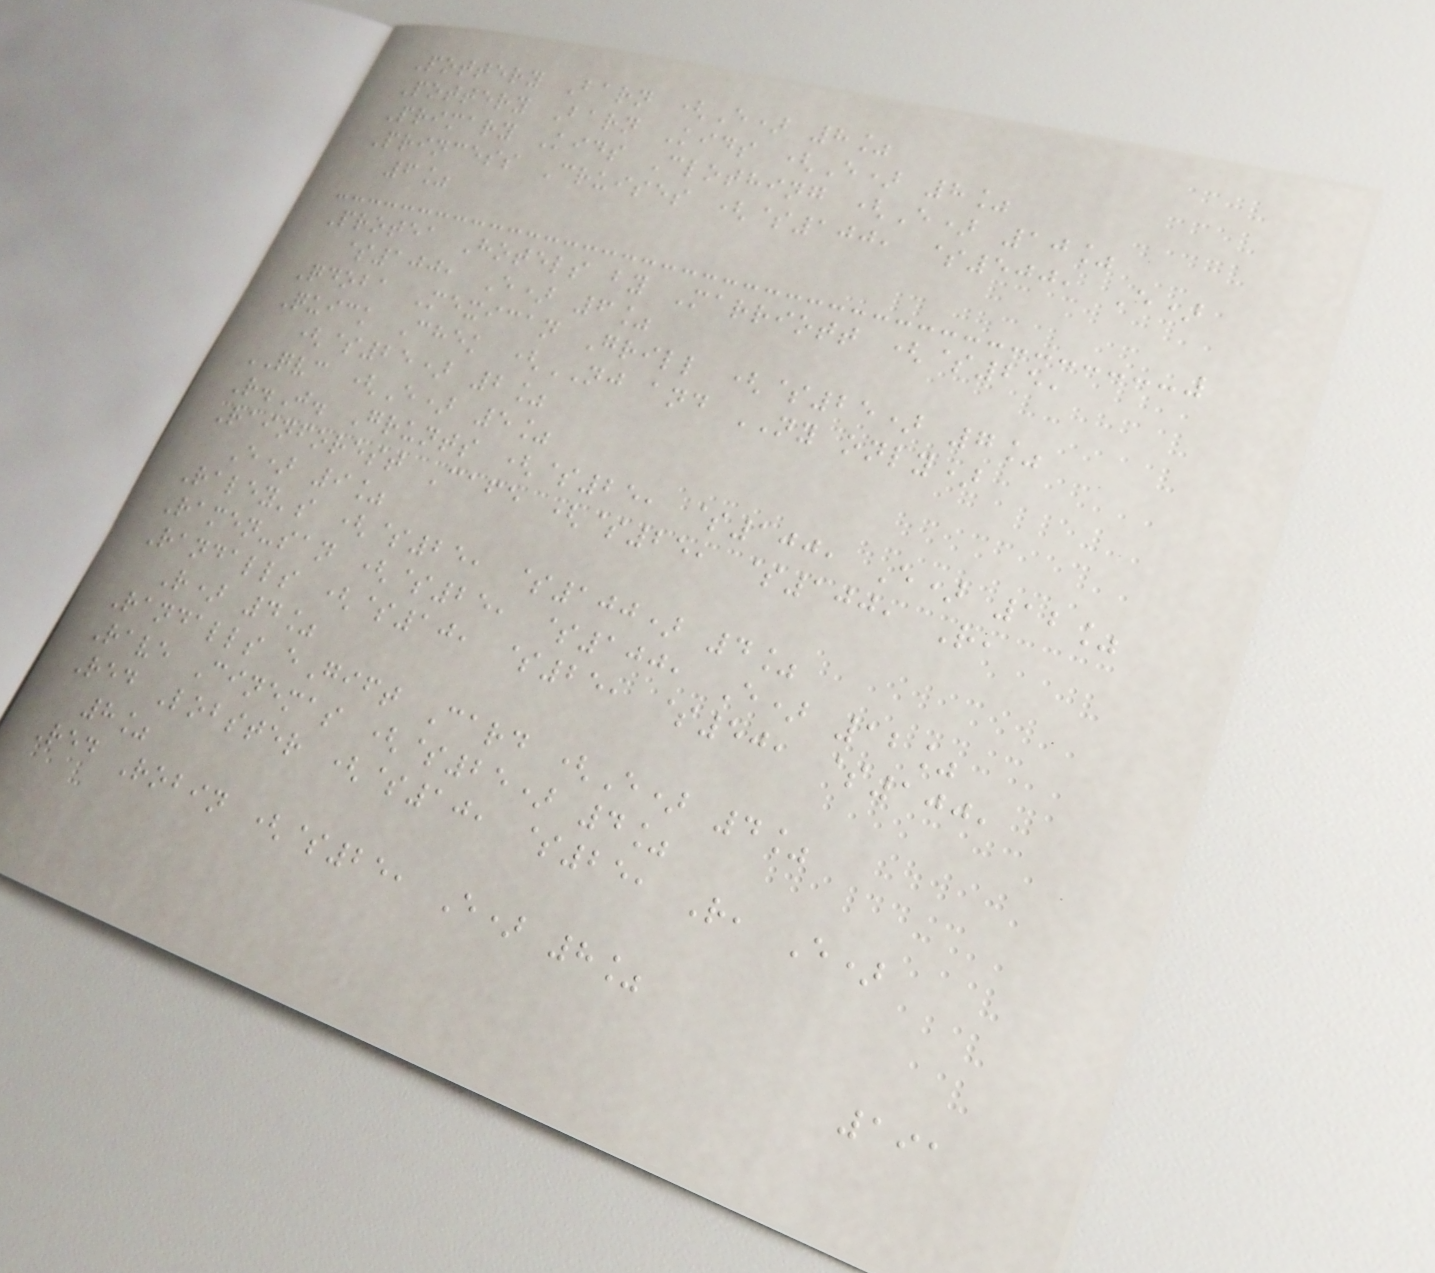Pottery Barn (E) 8%
Pottery Barn Kids (E) 8%
Primary Kids Clothing (E) 10%
Princess Cruises ($100, $500, E)
6%
Protea Hotels by Marriott ($25,
$100, E) 6%
Qdoba Mexican Grill ($25) 7%
Quick Chek (NJ and NY only)
($25) 2%
QVC (E) 5%
R.J. Grunts ($25, $100, E) 12%
Rainforest Cafe ($25, $100, R,
E) 9%
Raley's ($25, $100) 4%
Ramen-san ($25, $100, E) 12%
Randalls ($10, $25, $50, $100,
R) 4%
Randalls eGift Card (E) 4%
Rave Cinemas ($25) 4%
Red Lobster ($10, $25, R, E)
8%
Red Robin ($25, E) 8%
191
